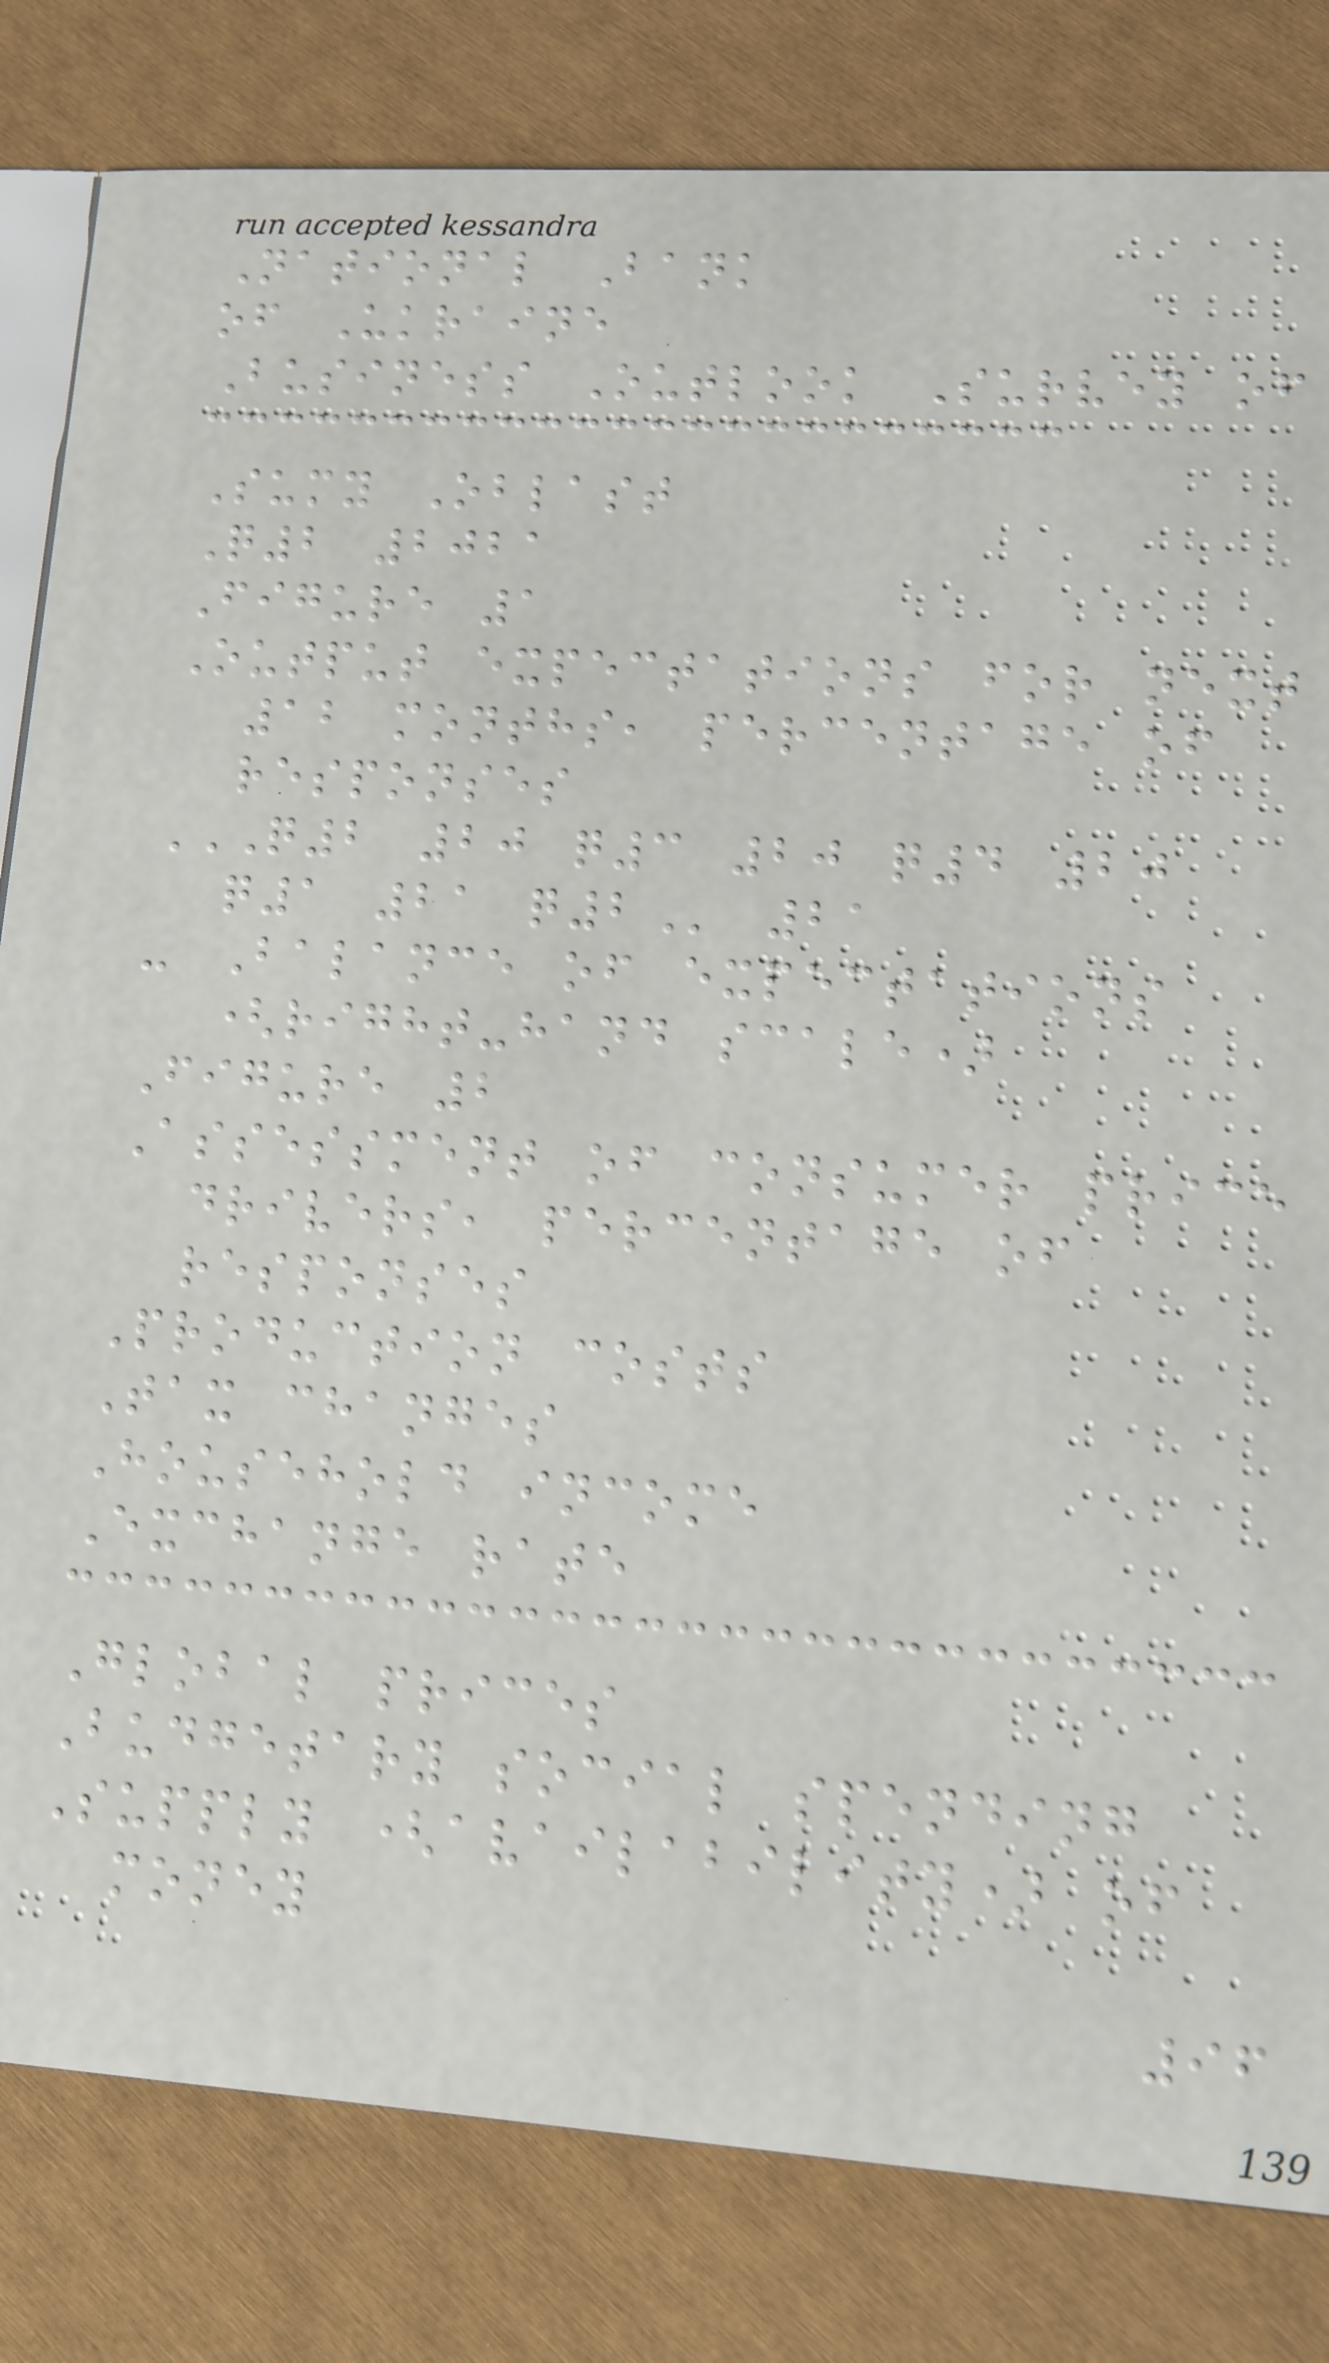National Bank
of Ukraine
Business Outlook Survey of
Sumy Oblast
Q2 2021
Figure 1
Output expectations for next
12 months, percentage of
responses
Q2 20 Q3 20 Q4 20
Q1 21 Q2 21
- Balance of expectations
(right-hand scale)
Figure 2
Assessment of consumer price
drivers, percentage of
responses
Production costs
Tax changes
Household income
Exchange rate
Global prices
Budgetary social spending
Supply (availability) of
money
96
